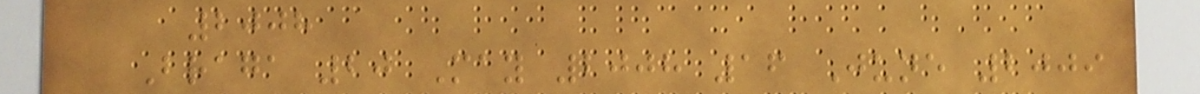2008
Braga 20 May 2008 16 June 2009
